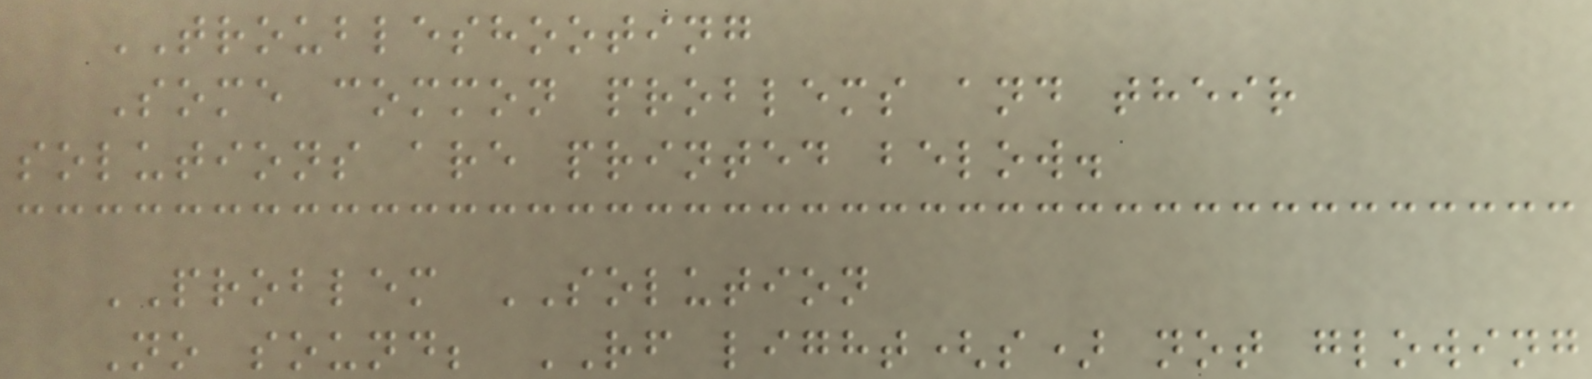TROUBLESHOOTING
Some common problems and their
solutions are printed below.
PROBLEM SOLUTION
No sound; RF light(s) not glowing
